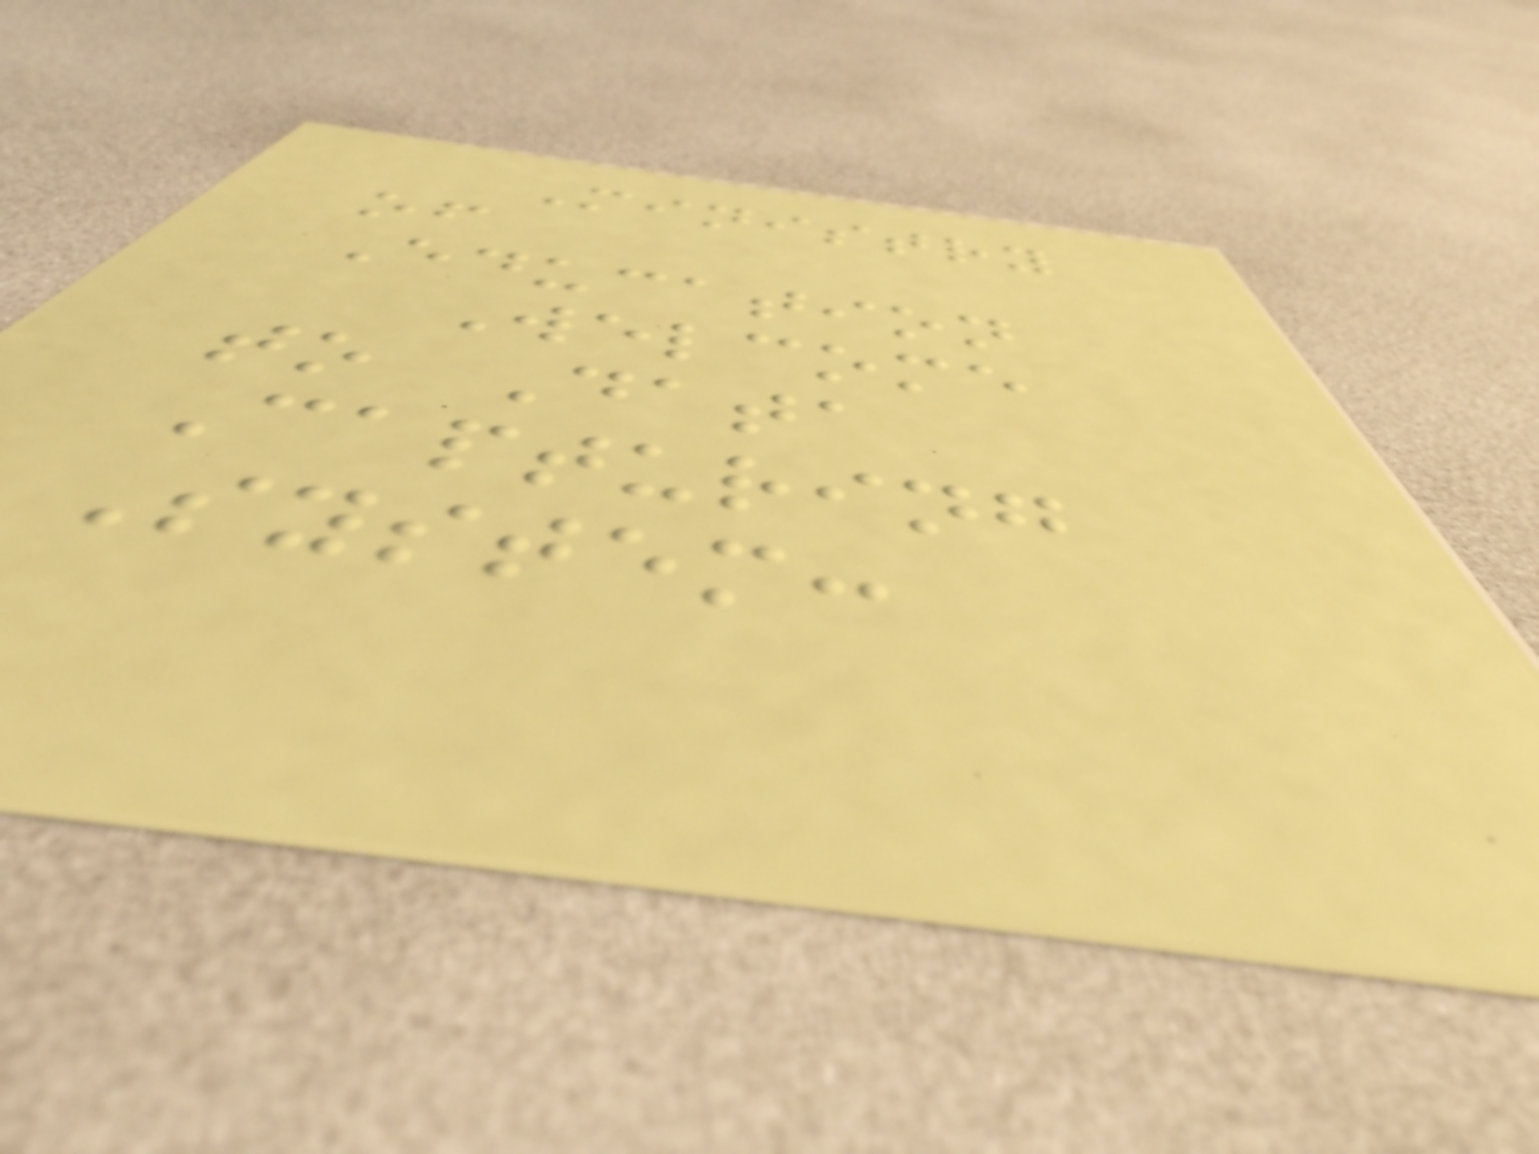Ministry
of
Education
Welcome
to Data
Capturing
System:
